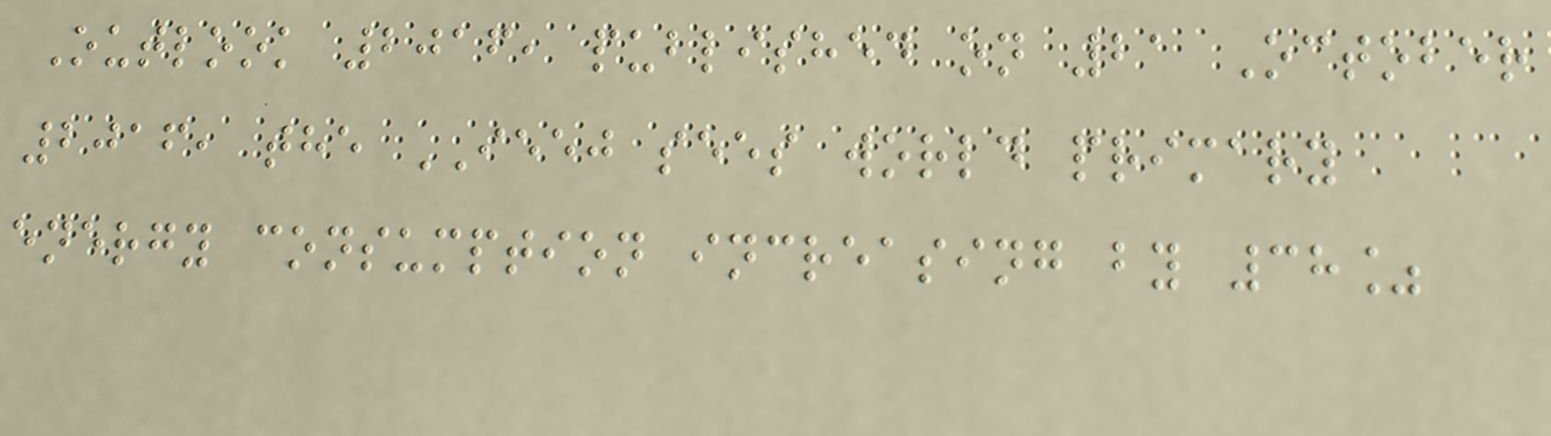Outlook 2016, published on 21 October
2016, the IEEJ sees world primary
energy consumption increasing by 38%
